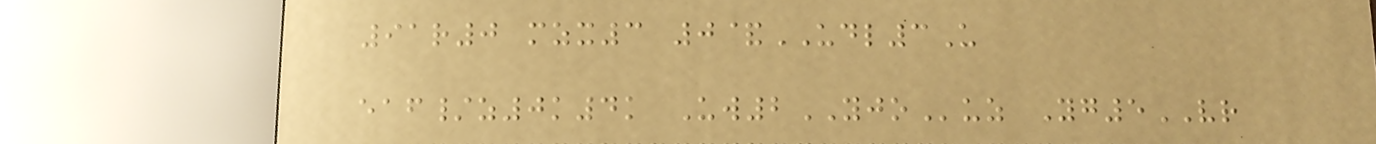91r0 mzx3 0&UDL3U
eaf/z0k4k Uw2YJOuz Yg5VR
